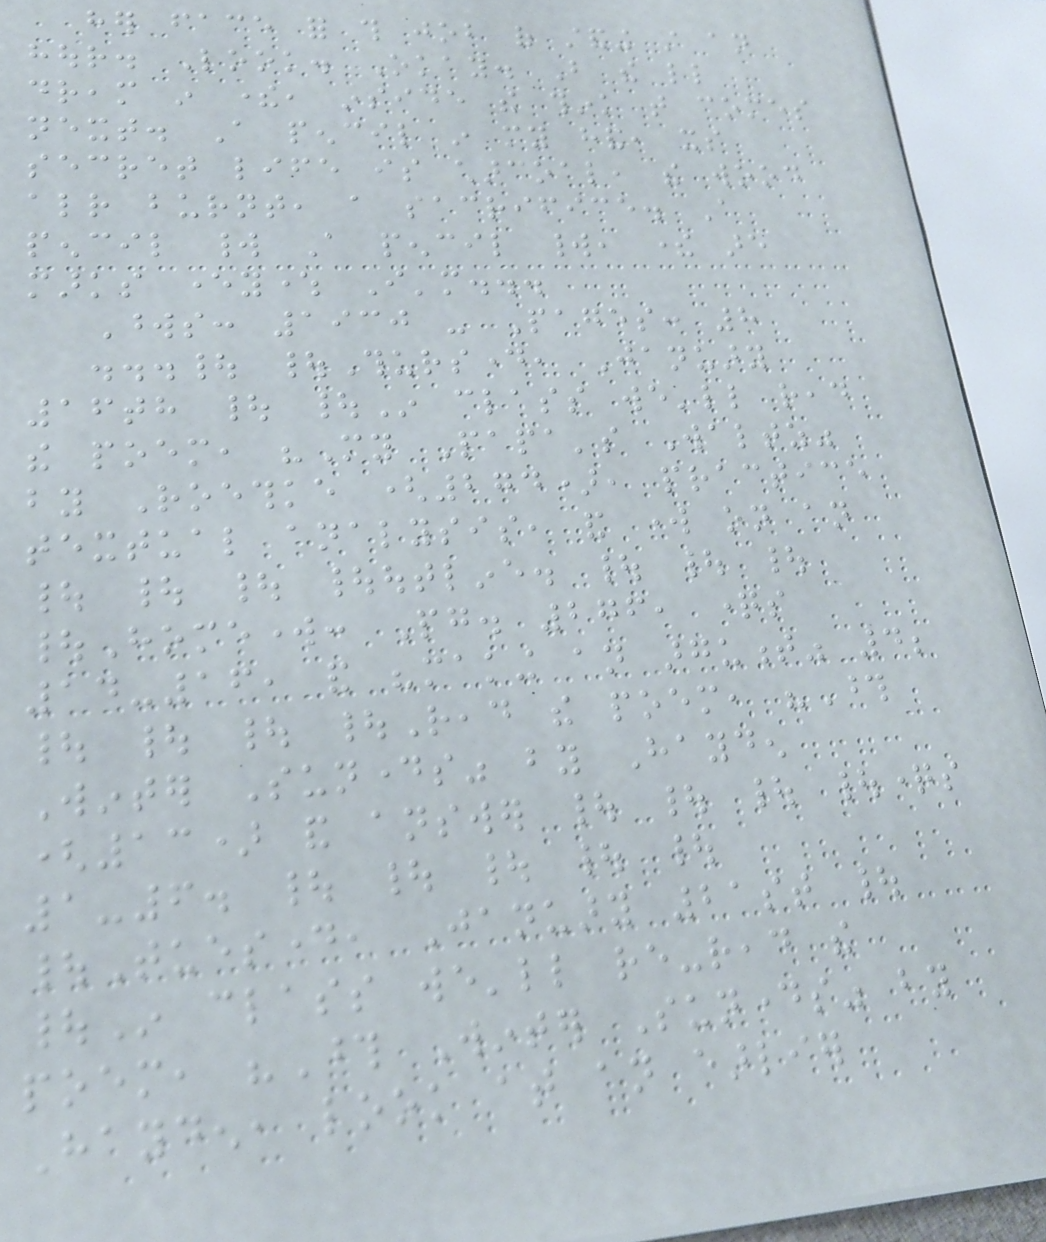her face for this job of standing still an
hour. Look. Okay. But the little
dream in there, inside the think that comes
next. A pencil in my hand, its
secret life is charcoal, the wood
already burnt, a sacrifice. A
pencil world A pencil world, there are
marks everywhere I'm...
Words: 1930 - Pages: 8
...| |Thursday, January
16th | |In class we'll read
the poem, "My Papa's Waltz"
by Roethke (274), practice
textual analysis, and work on an
| | | |outline. | | |
|Homework: Pg. 276, questions
14-16, and "making an argument" 4;
| | | |Read the poem, "Those
Winter Sundays" by Hayden
(13) and answer | | | |questions
1-6. | | | | |
|Tuesday, January 21st |
|In class we'll re-read the
poem, "Those Winter Sundays" by
Hayden, look at an earlier
